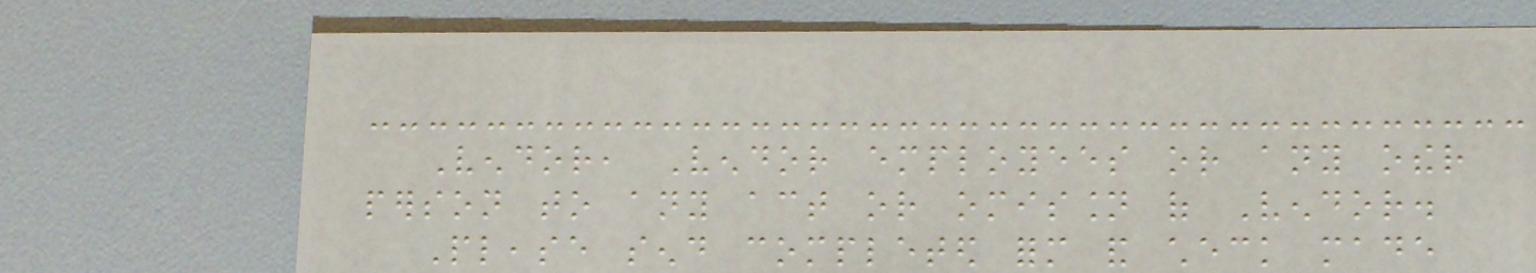Vendor, Vendor employees or any other
person to any act or omission of Vendor.
Please send completed form and check made
